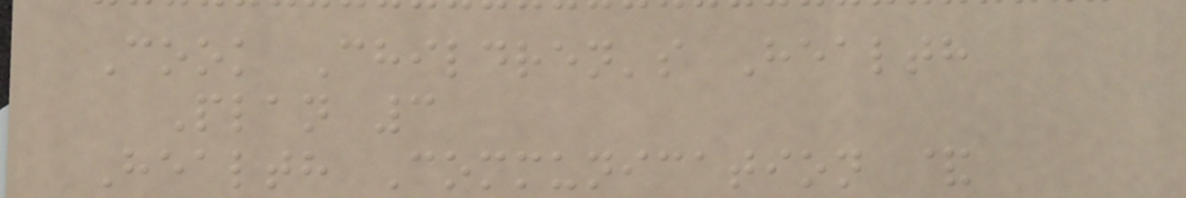Cook Children's Health
Plan 3
Health Communication &
